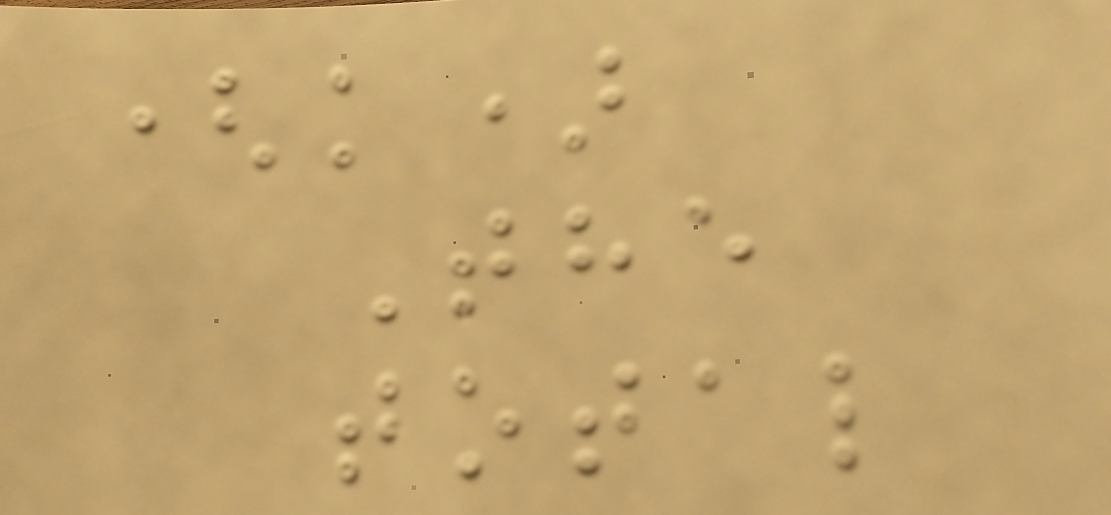(k)
The
total
